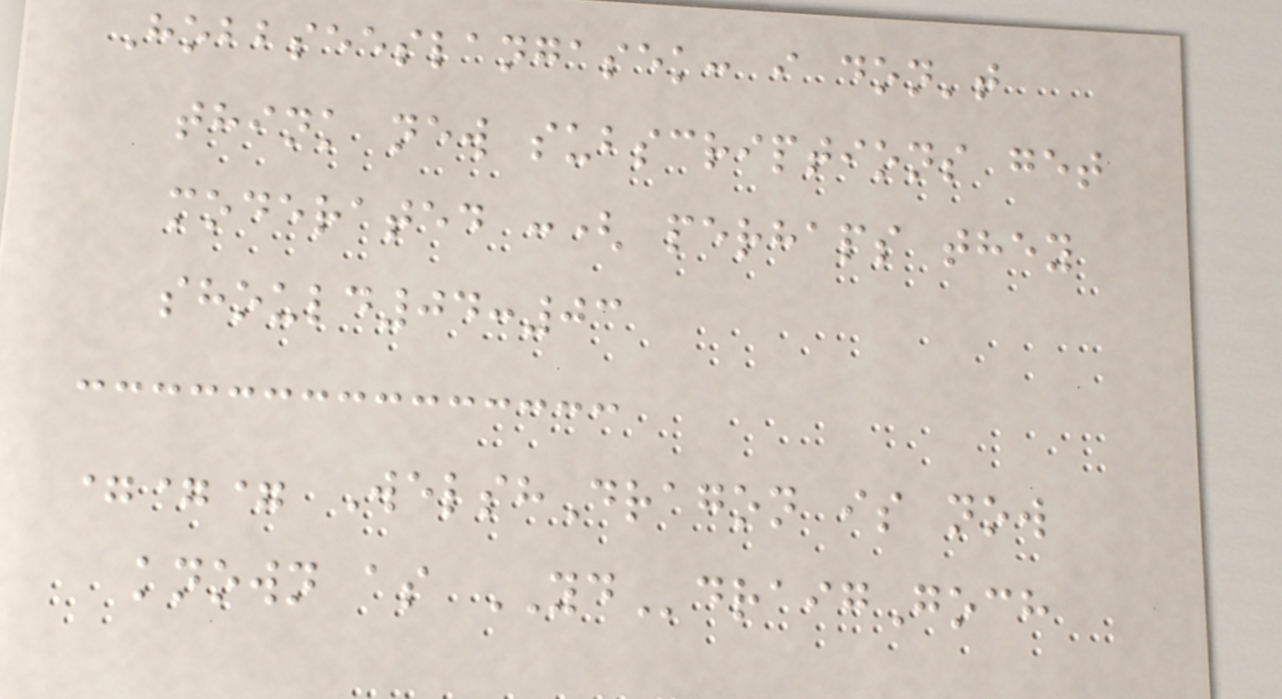Hobbseeslangasek: i don't
think new subscriptions get
moderated :( perhaps they
should04:03
=== WelshDragon is now
known as YDdraigGoch
